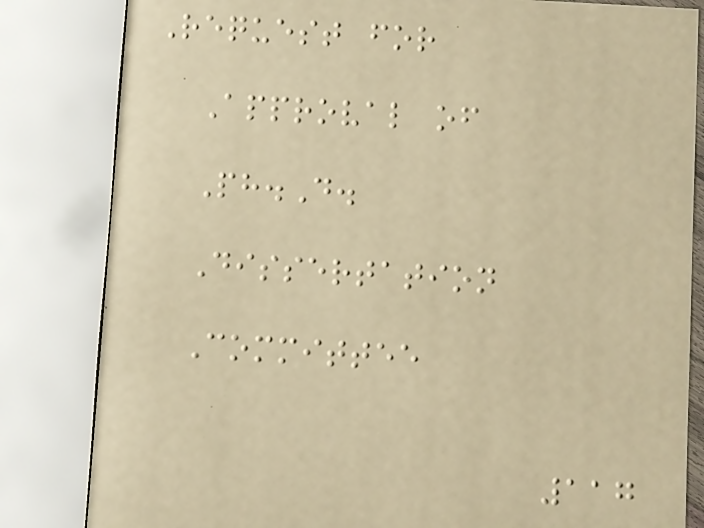Request for
Approval of
Ph.D.
Dissertation
Committee
117
